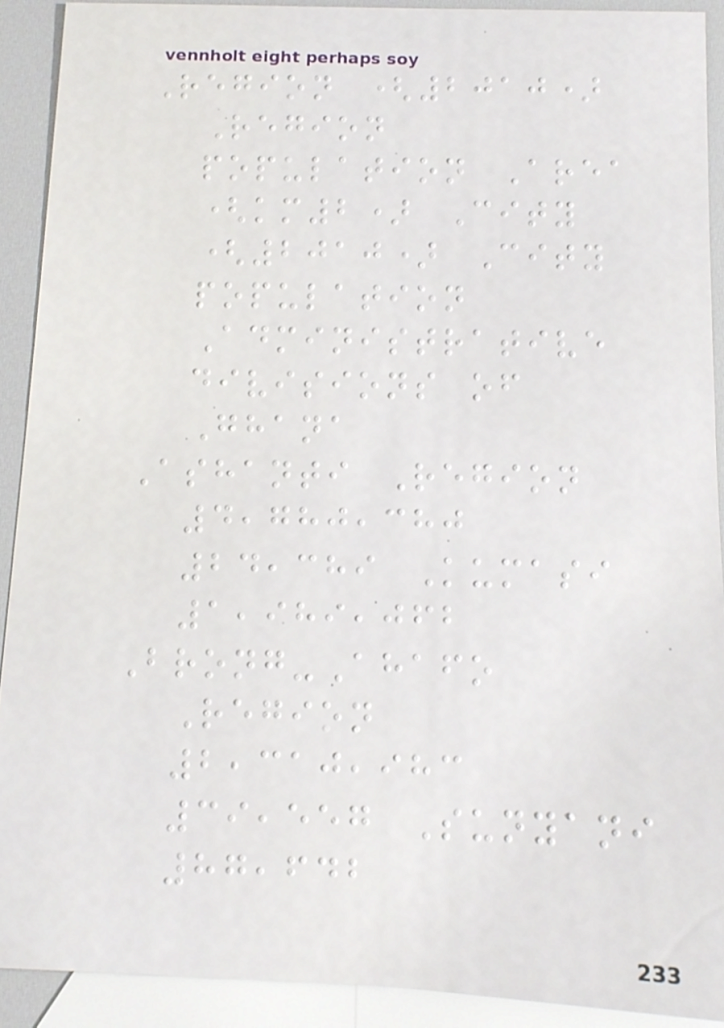Region (2010)
Region
population Area
(km2) City
(2010) City
population
Administrative
divisions of
Ghana
Ashanti Region
4,780,380
24,389 Kumasi
1,989,062
Brong-Ahafo
Region
2,310,983
39,557 Sunyani
87,642
